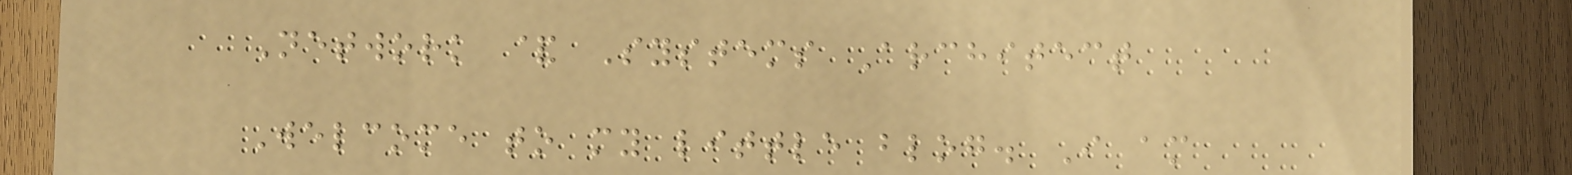Network & Systems Architect
Welcome to my little blog. I am
